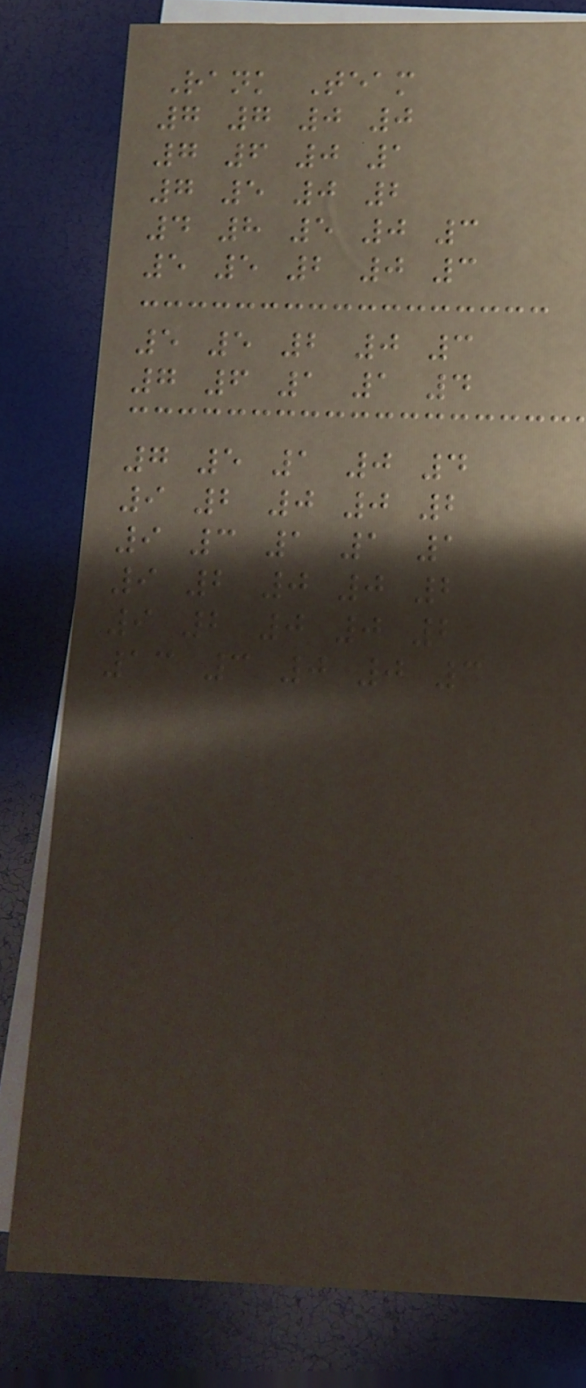Rank Team
7 7 0 0
7 6 0 1
7 5 0 2
4 8 5 0 3
5 5 2 0 3
5 5 2 0 3
7 6 1 1 4
7 5 1 0 4
9 2 0 0 2
9 3 1 1 1
9 2 0 0 2
9 2 0 0 2
13 3 0 0 3
